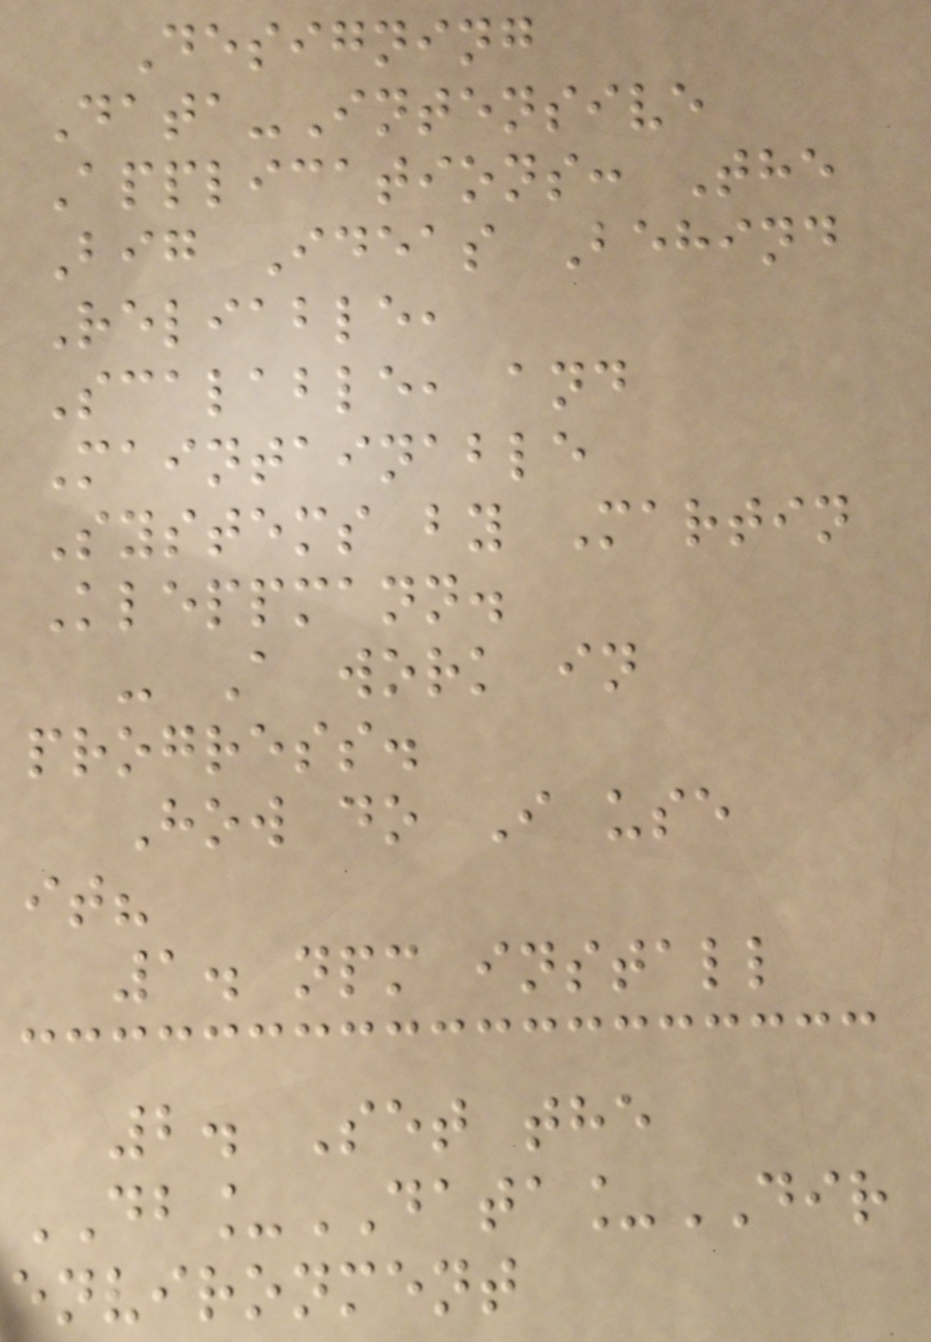Designing
Data-Intensive
Applications: The
Big Ideas Behind
Reliable,
Scalable, and
Maintainable
Systems by Martin
Kleppmann.
- A work in
progress.
How do I use
it?
1. npm install
2. Set the
DB_DATA_DIR
environment
